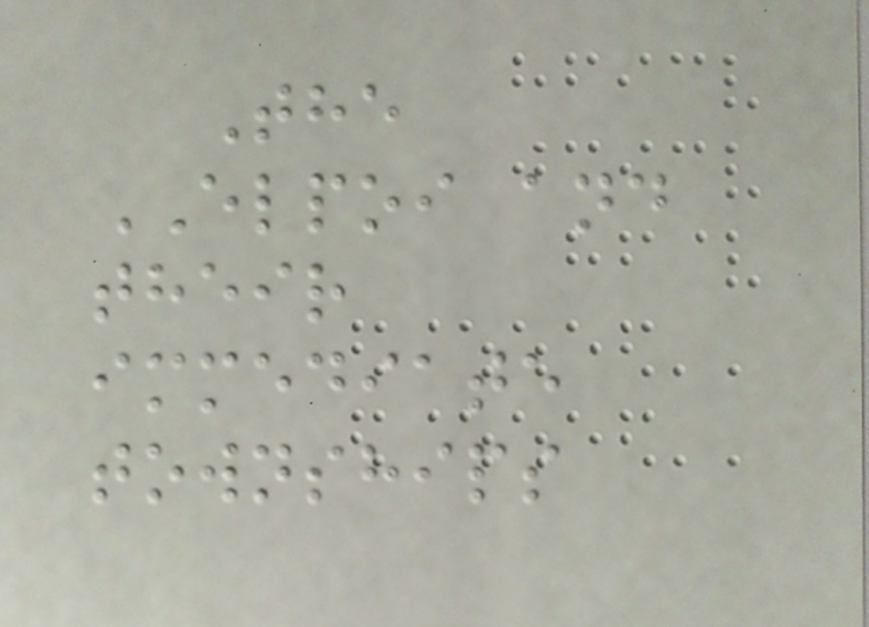The
ELPOI and
their
immediate
townships
